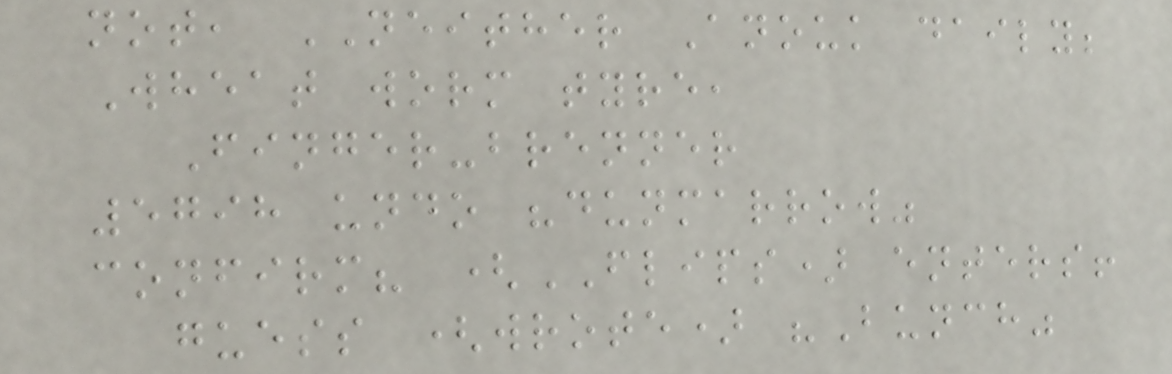not, NEITHER Anouk daily;
Wheat worm tyre,
Finger-brenner
5798 undo "dunmarrow"
confirm? (FLIPS) enters!
guess (wrote) "Bunch"
